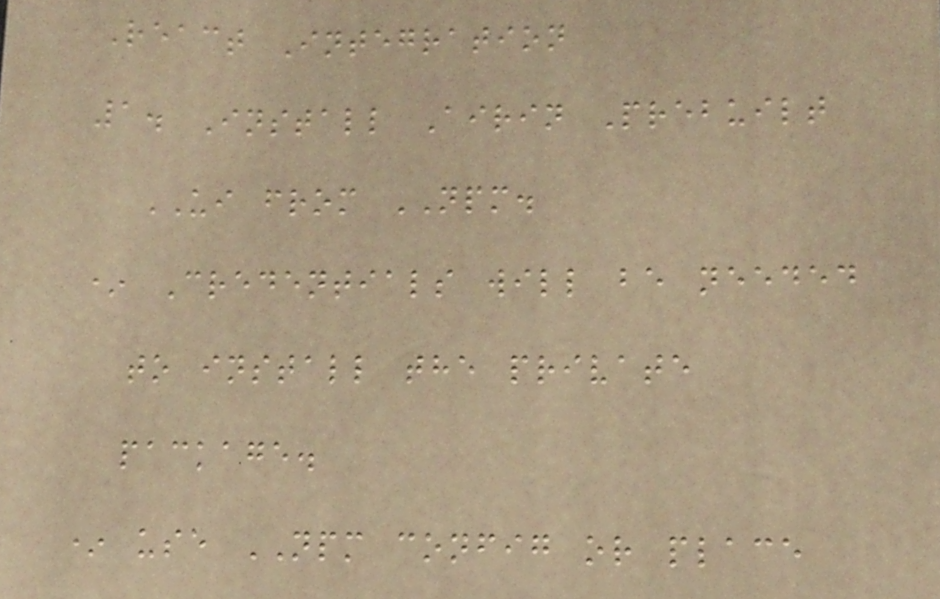React Integration
1. Install Airin Prebuilt
UI from NPM.
* Credentials will be needed
to install the private
package.
* use NPM config or place
